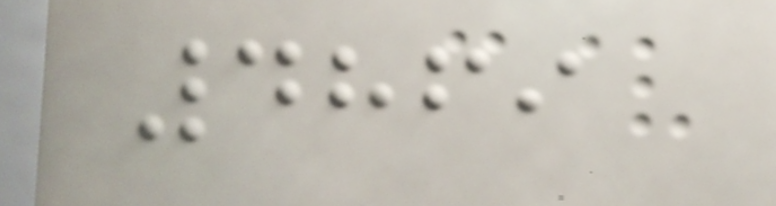4869
